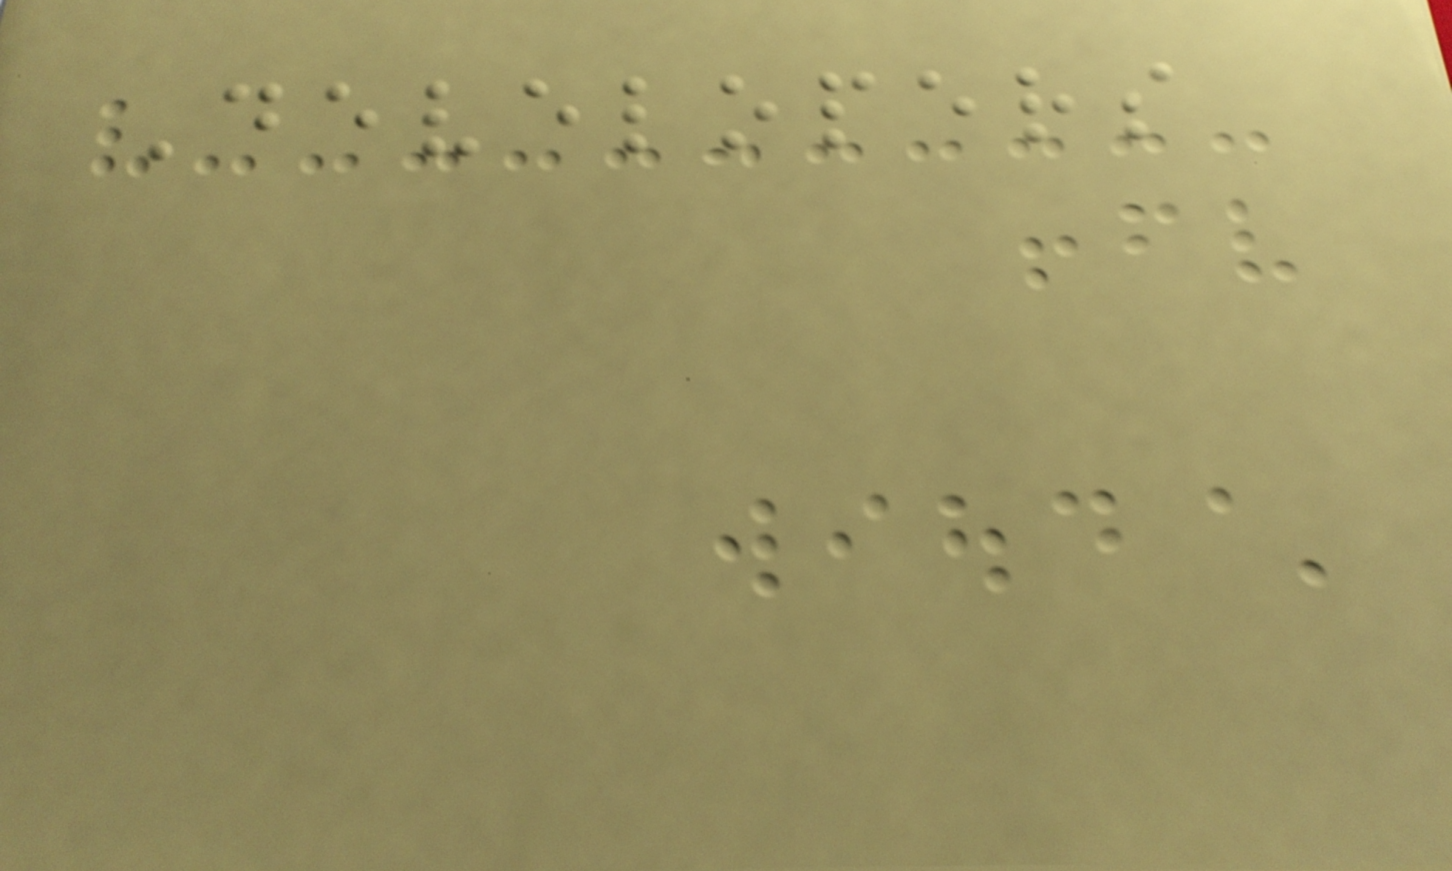Developers
